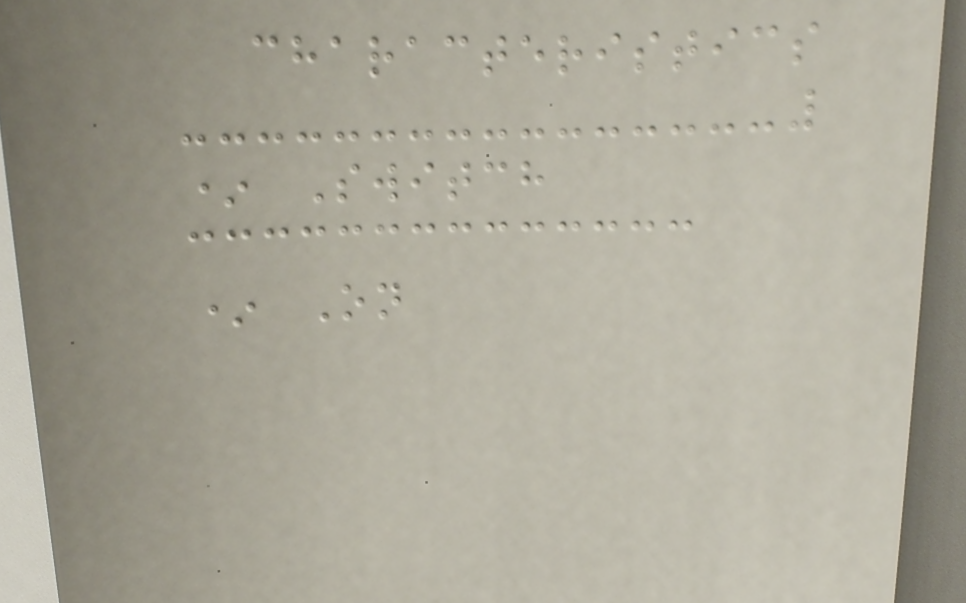characteristics
* Switch
* On
